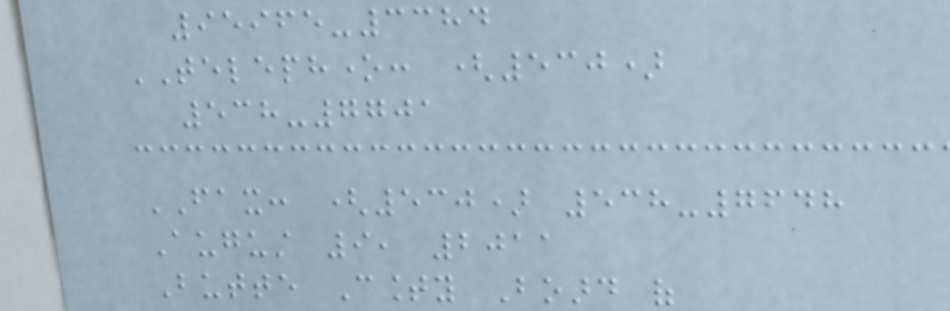95965-3384
TELEPHONE: (530)
538-7701
FAX: (530) 538-7648
August 9, 2011
Butte County Board of
